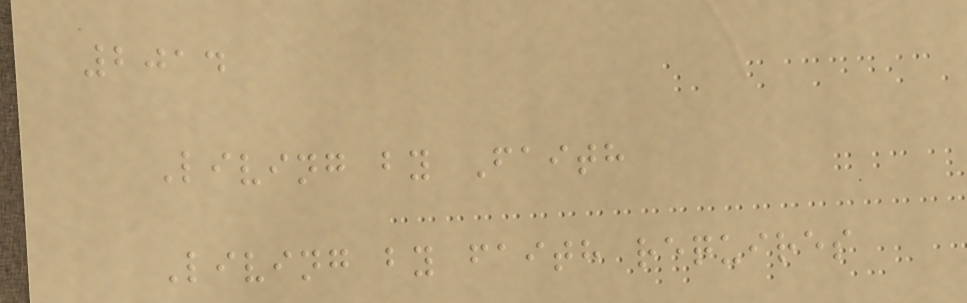2014
Living by Faith
Living by faith requires
